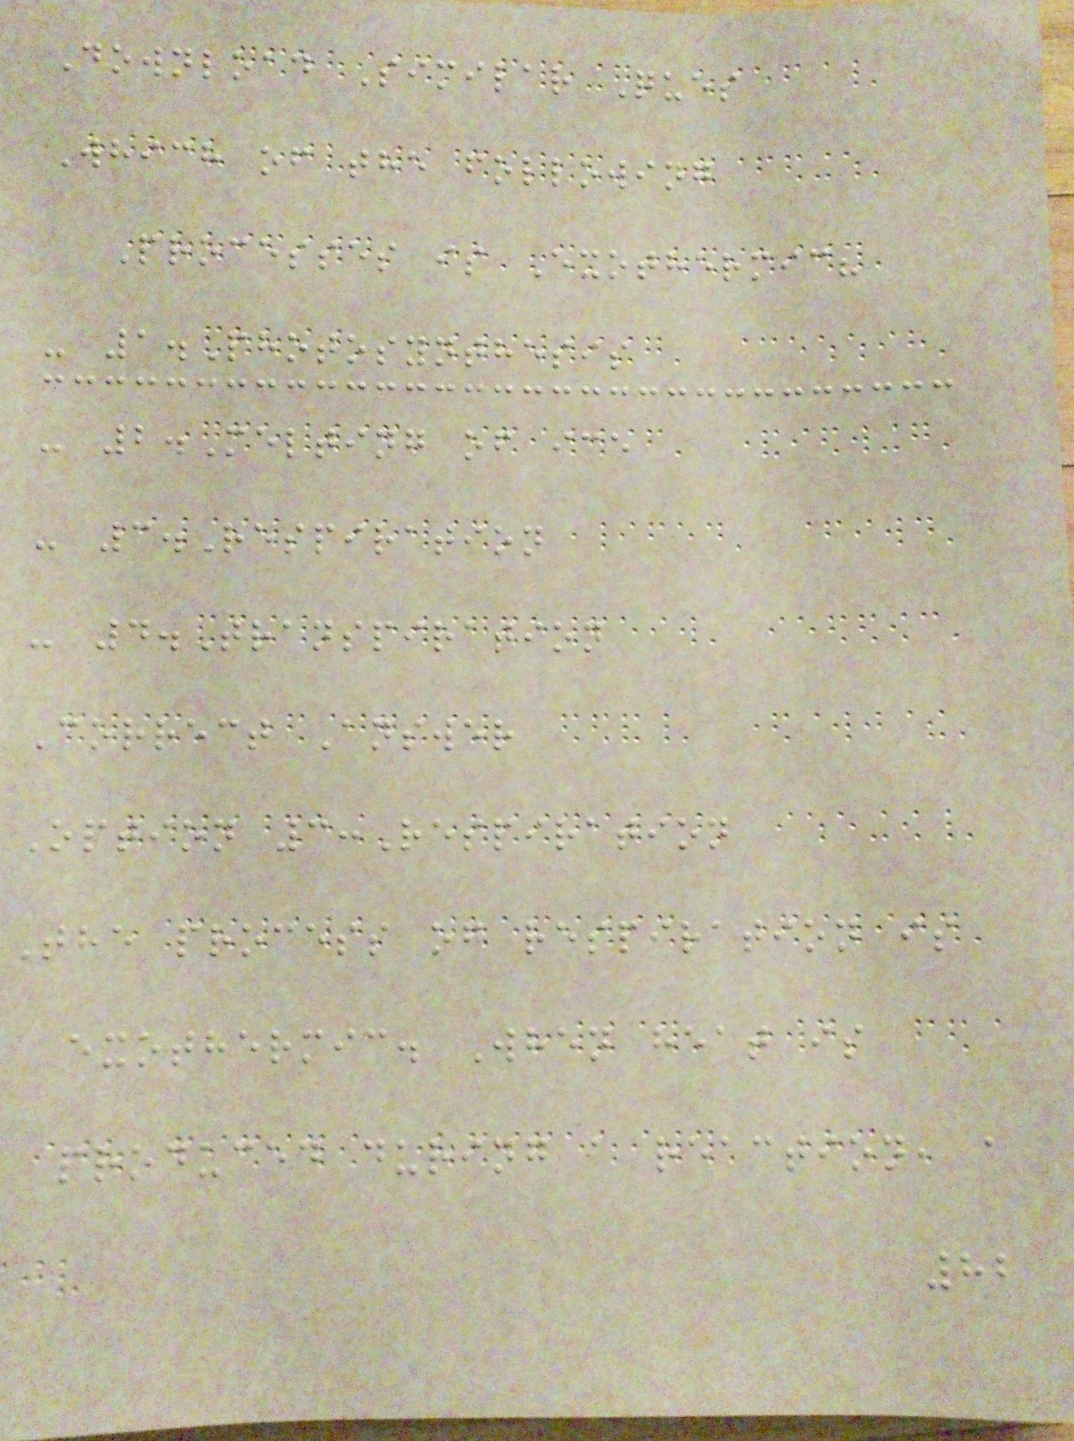Download Similar Ques
Which of the following
Processes is Exothermic?
- 1.Photosynthesis
- 2.Melting of ice
- 3.Respiration
- 4.Transpiration
Correct Answer
Option 3:Respiration
The process of respiration is
exothermic. When heat is
produced during a reaction, a
82
